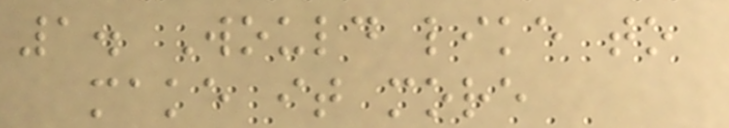1. Would like to
make it more
